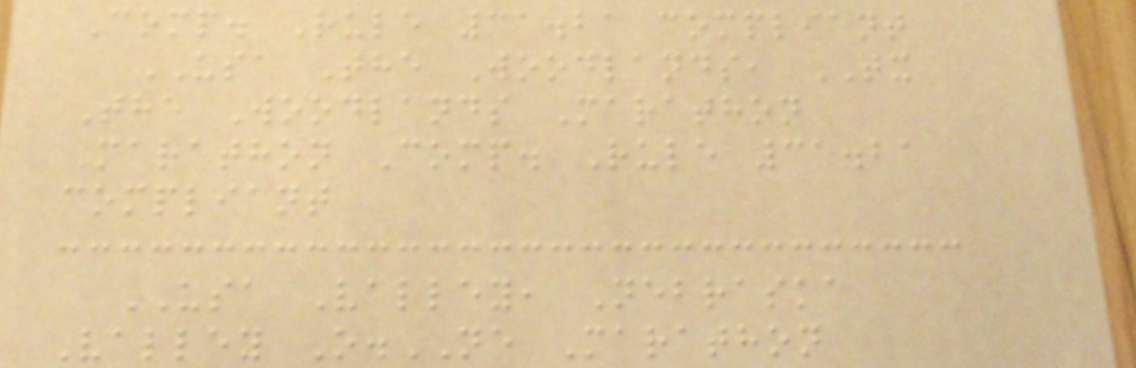Comp. Rule 31.21 compliant
USA The Woodlands, TX
The Woodlands Marathon
Marathon Comp. Rule 31.21
compliant
USA Valley, Nebraska
Valley O.NE Marathon
